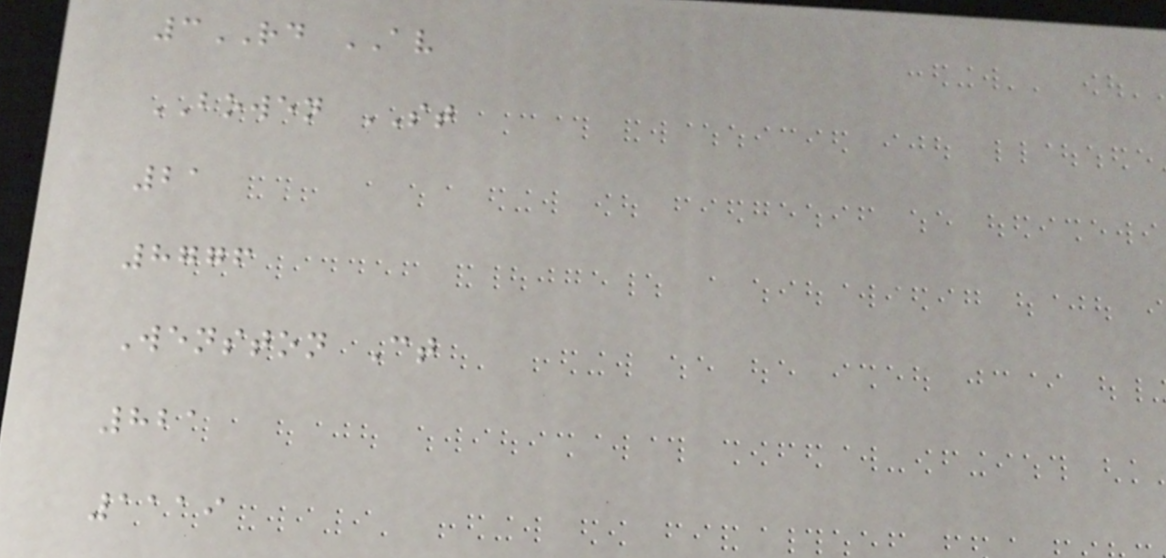3RD AV
BOWEN ST
21
8776
Wenston Ct
821
1119
